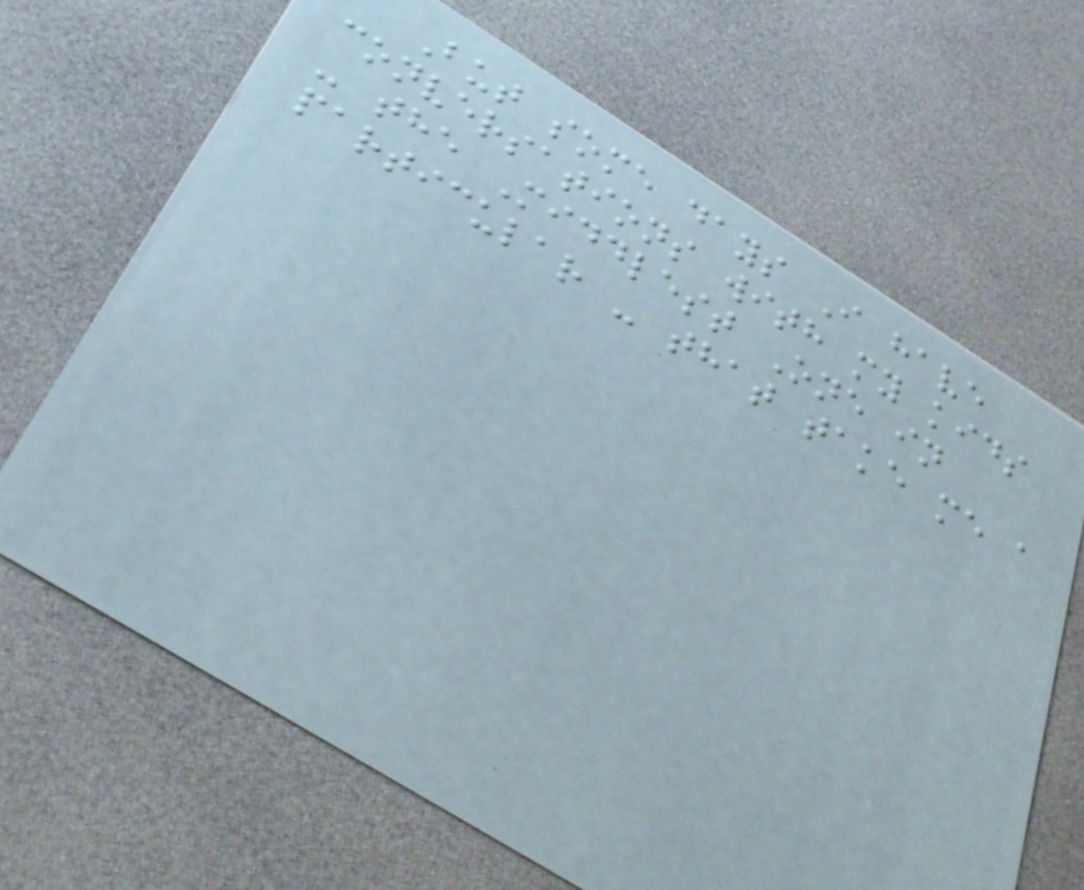But some days I have
conversations with my kids
- the Middlest One in
particular - that take me a
